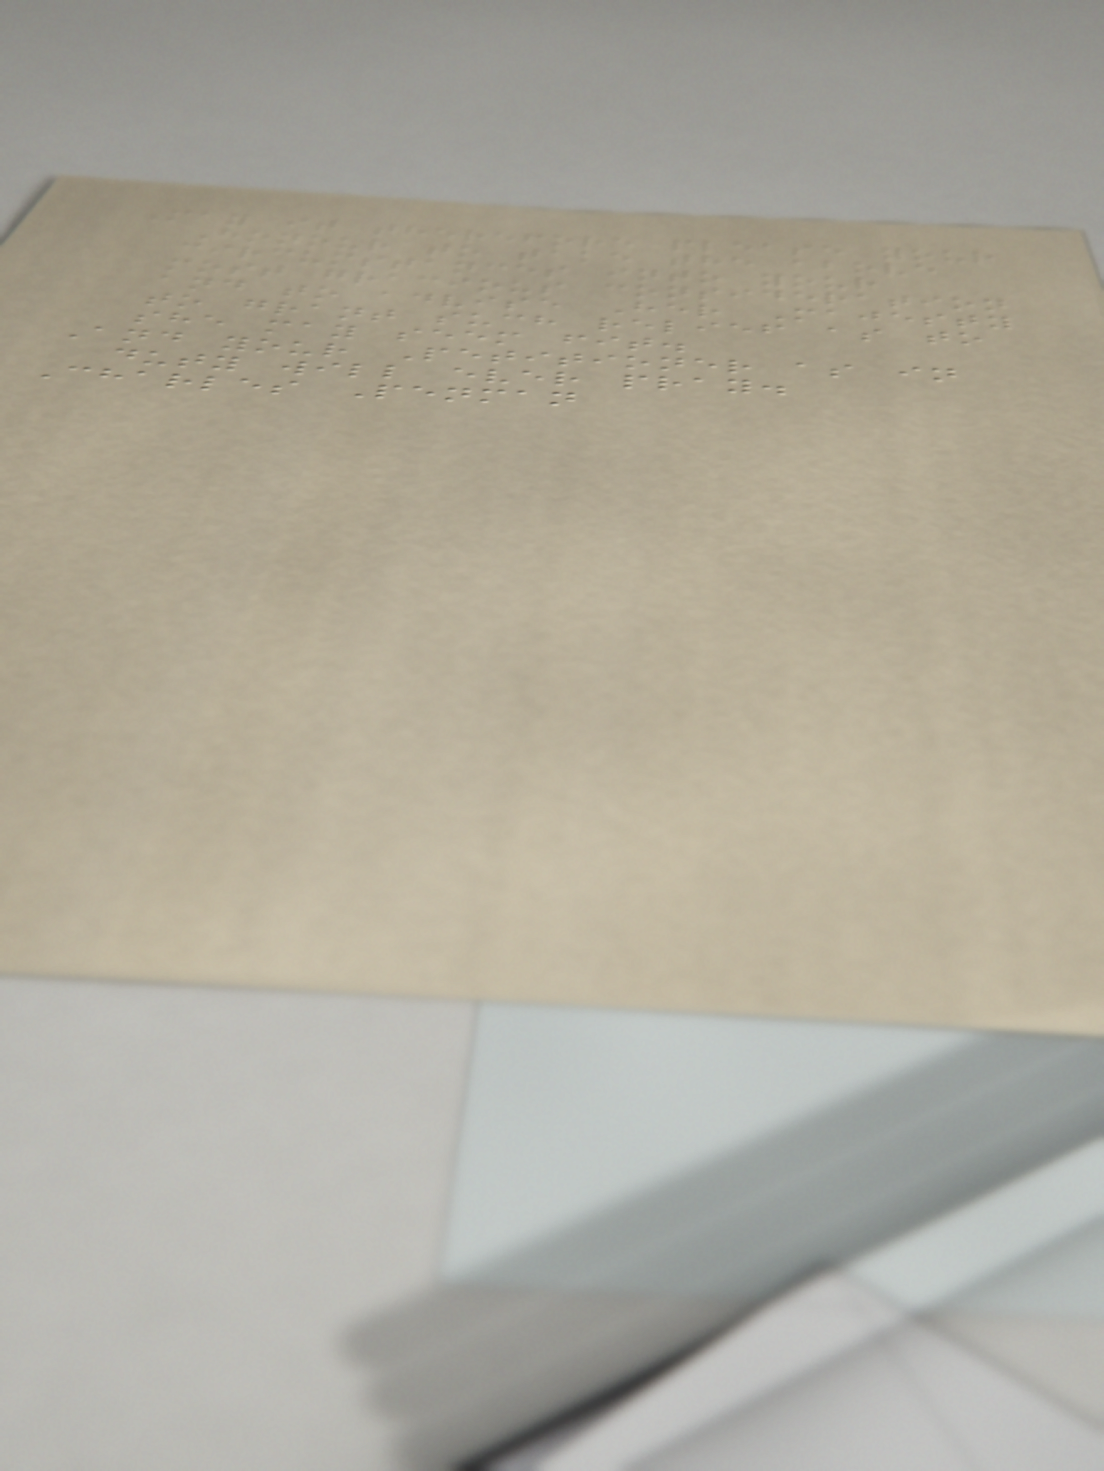May it therefore please your
Honour to take the above
circumstances into your
most gracious consideration
and to advise Her Majesty
to grant such relief as to
she may seem fit.
And your Petitioner as in
duty will ever pray.
Charles Penman
